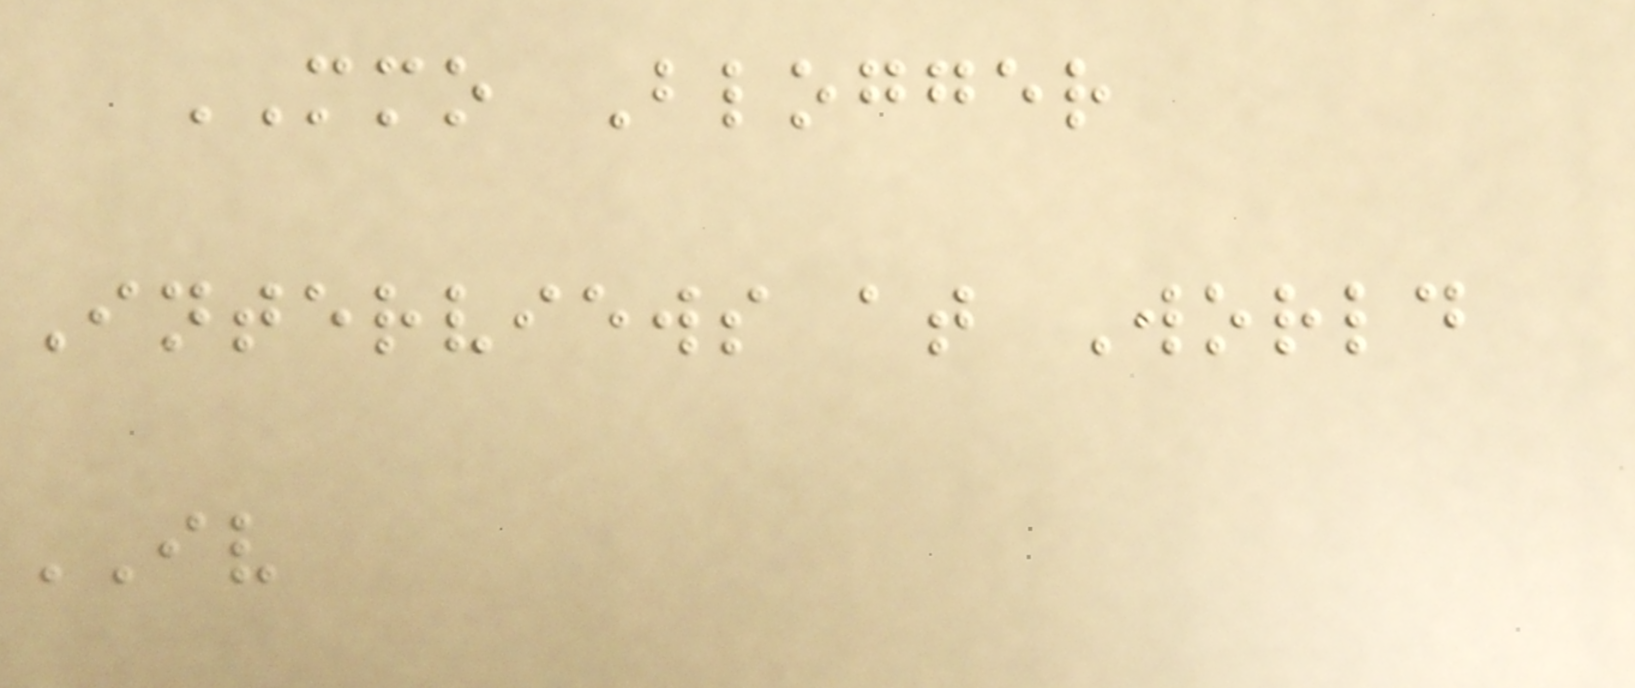MMO Blogger
Interviews at World
IV
